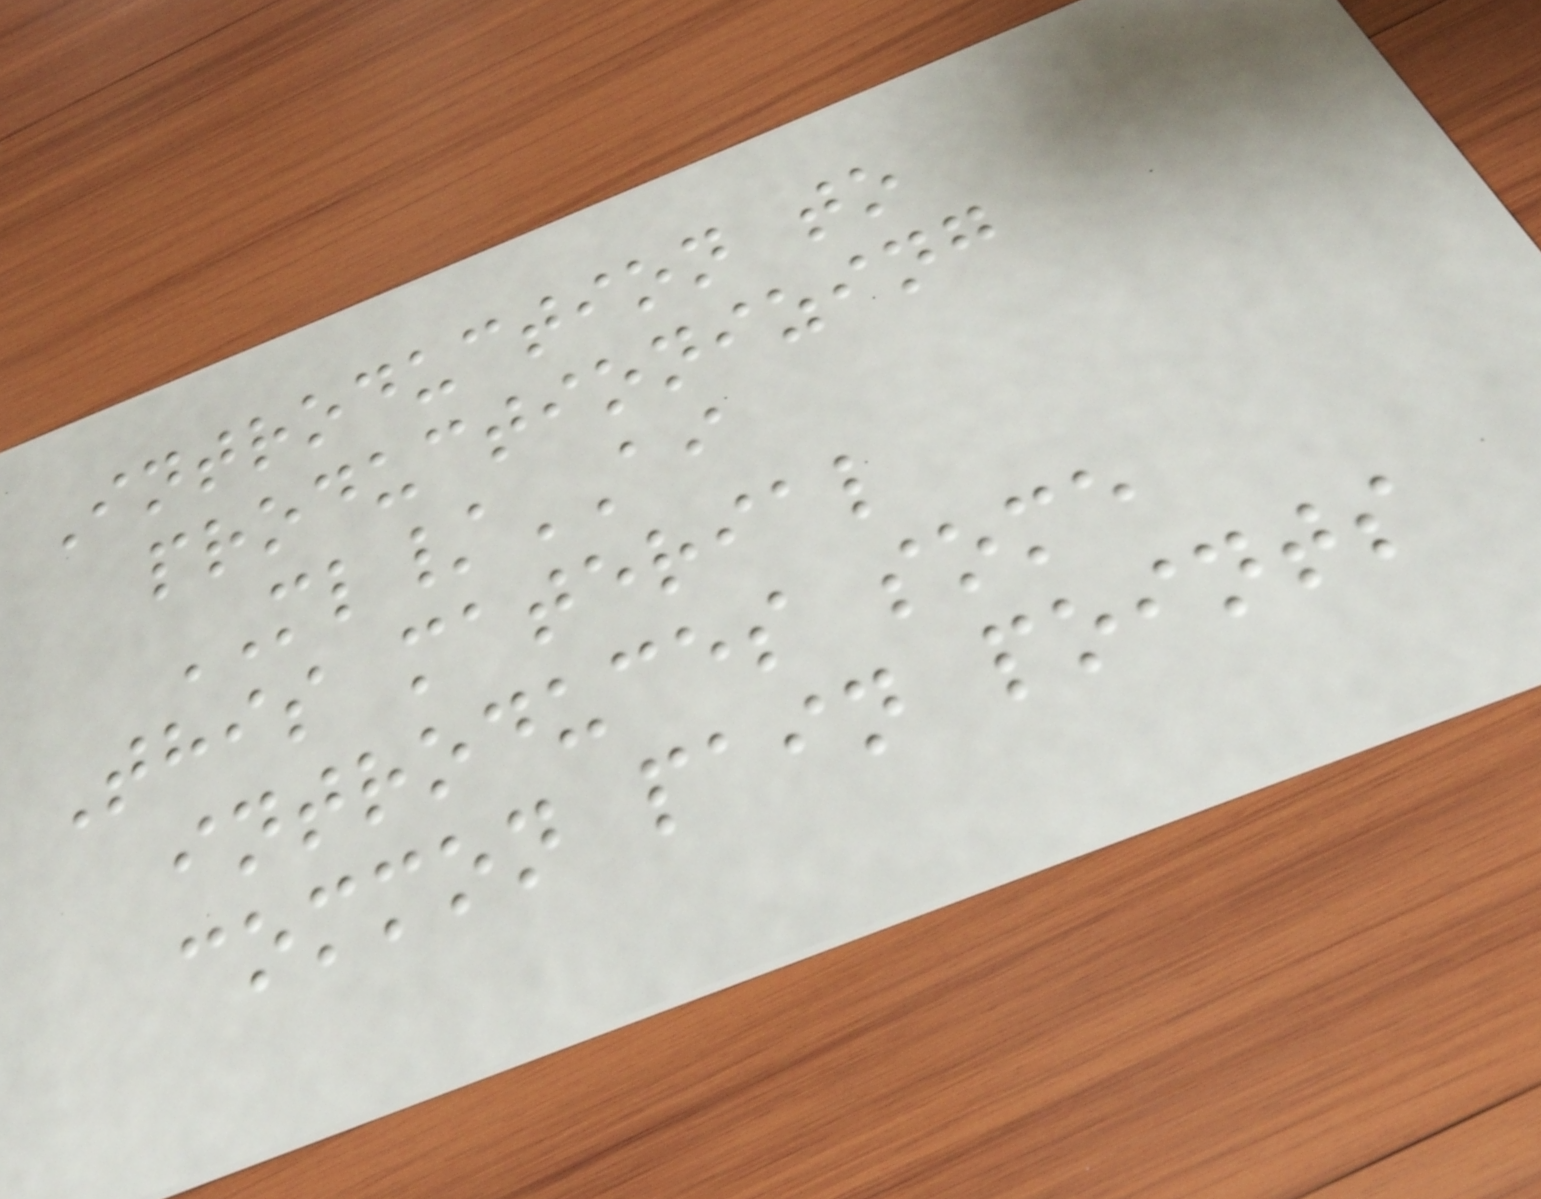Introduction to
productionizing
ML/AI
This material
introduces some
common pain points
